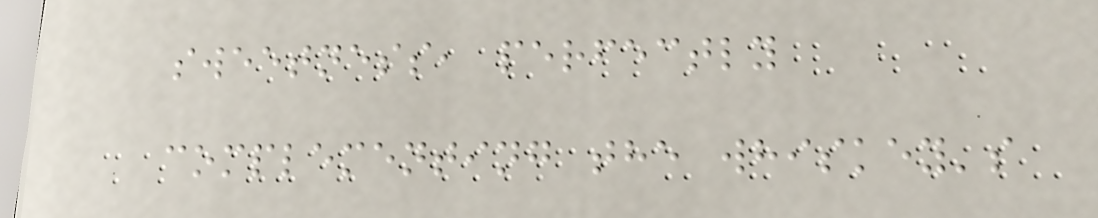sweetness, perfectly
complementing the whiskey's
